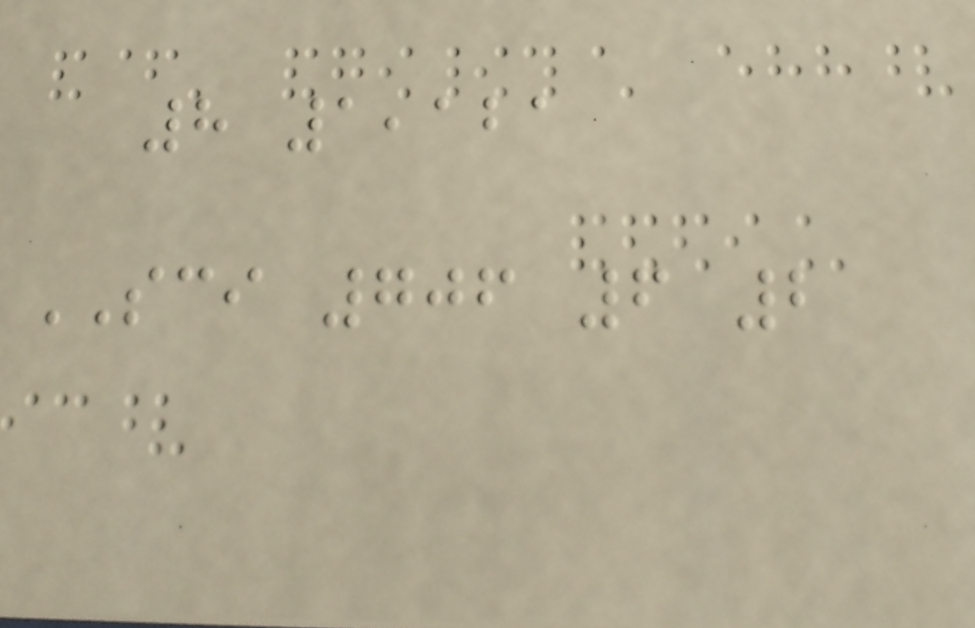8 1,121
SCI 706 6 2
